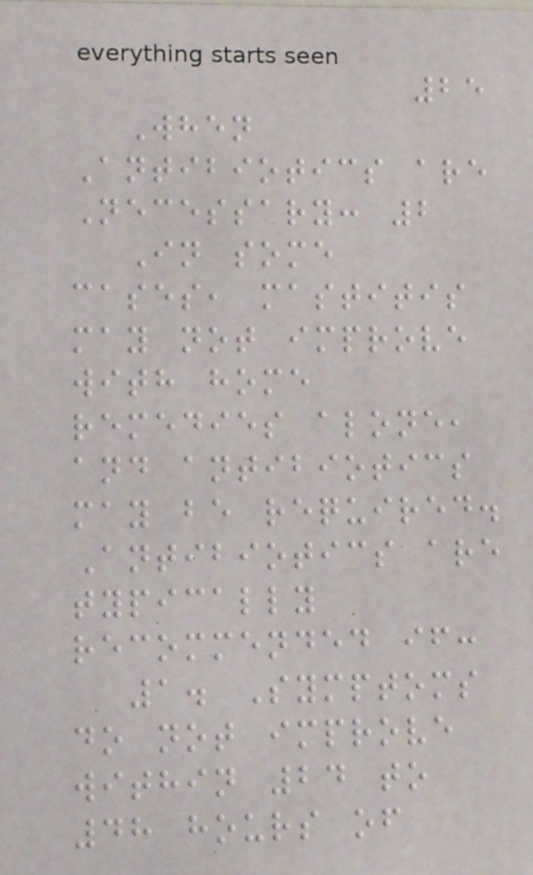25
When
Antibiotics are
Necessary: 2
In some
cases, mastitis
may not improve
with home
remedies alone,
and antibiotics
may be required.
Antibiotics are
typically
recommended if:
1. Symptoms
do not improve
within 24 to
48 hours of
